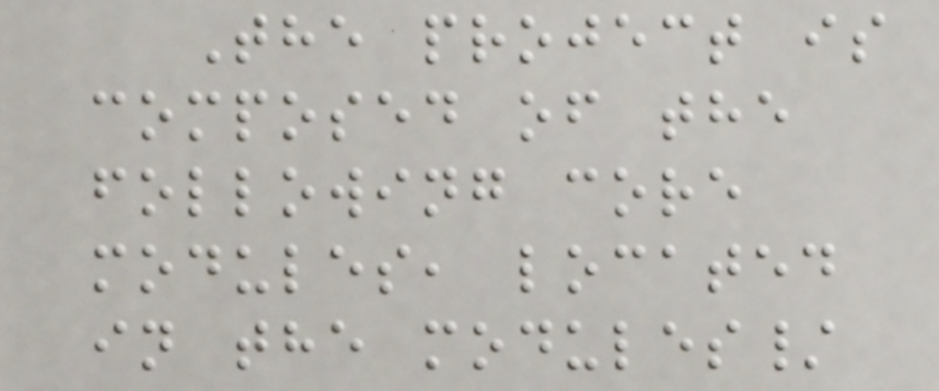The project is
composed of the
following core
modules, located
in the modules/
